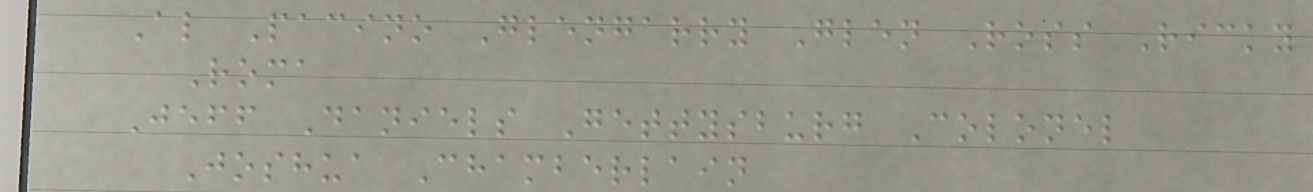Al Pacino Glengarry Glen Ross Ricky
Roma
Jeff Daniels Gettysburg Colonel
Joshua Chamberlain
